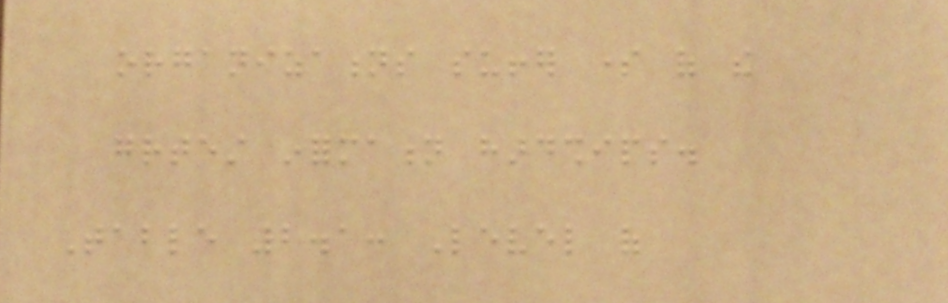organizations suffer some of the
greatest information hardships.
Table 2.1: Level of
